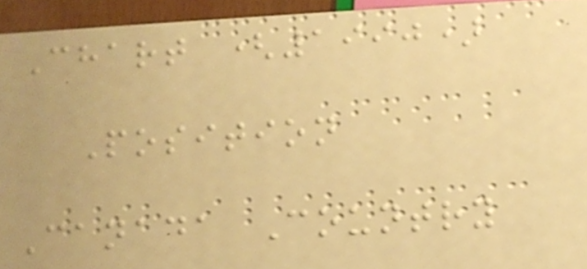Chart (1990)
Position
Canada Country
